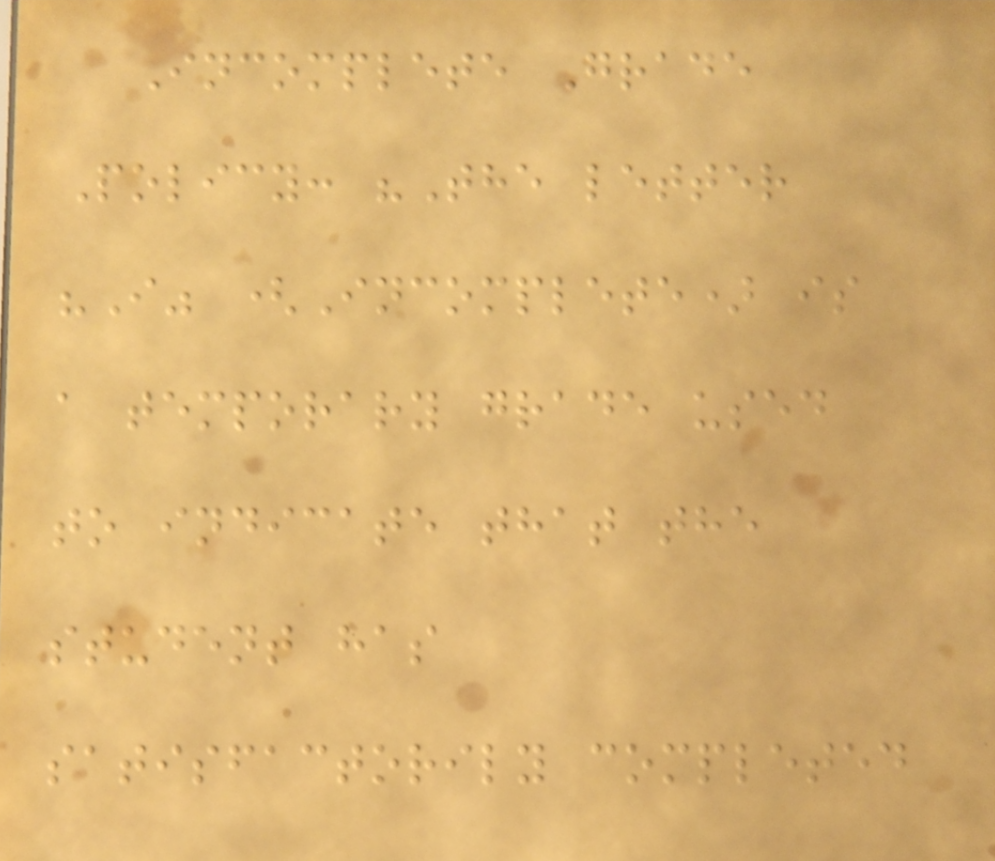Incomplete Grade
Policy: "The letter
"I" (Incomplete) is
a temporary grade used
to indicate that the
student has
satisfactorily completed
